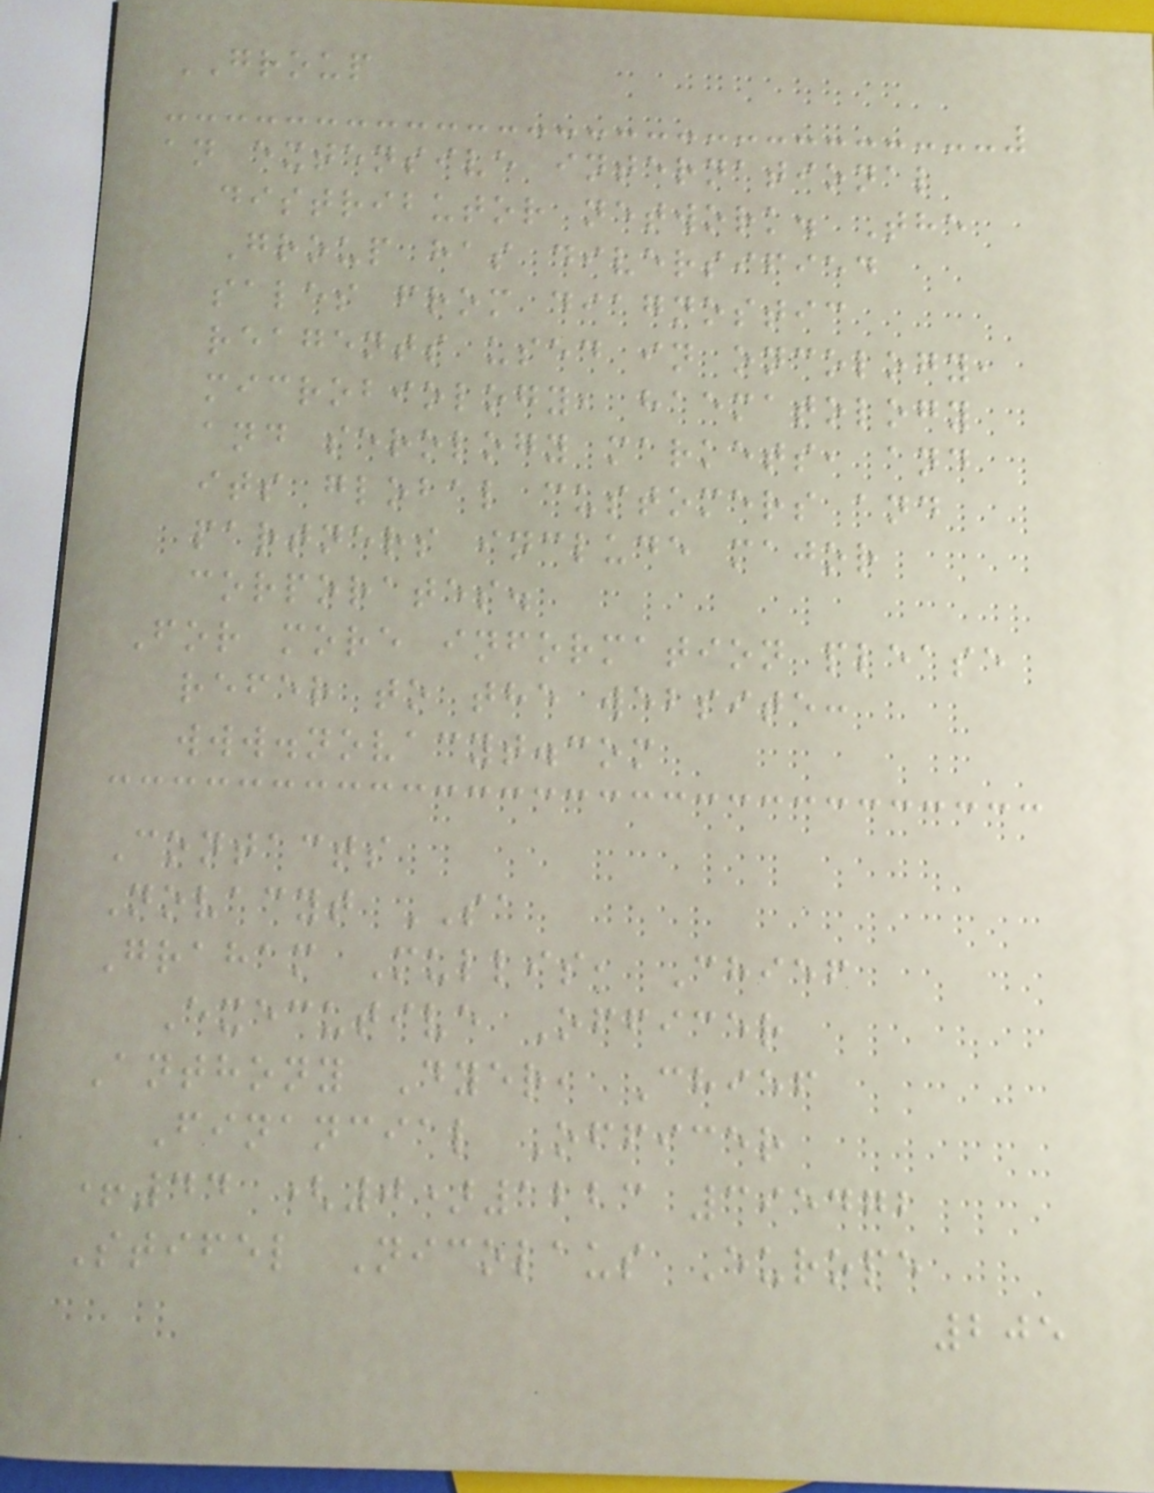GROUP
an extensive international
distributor network. The
Group has diversified
sales from diagnostic
reagents used in oncology,
microbiology, haematology
and serology markets, and
its global customers and
partners include major
corporates.
For more information please
refer to the website:
www.novacyt.com
Contacts
Novacyt SA
Graham Mullis, Chief
Executive Officer
Anthony Dyer, Chief
Financial Officer
+44 (0)1223 395472
Stifel Nicolaus Europe
205
